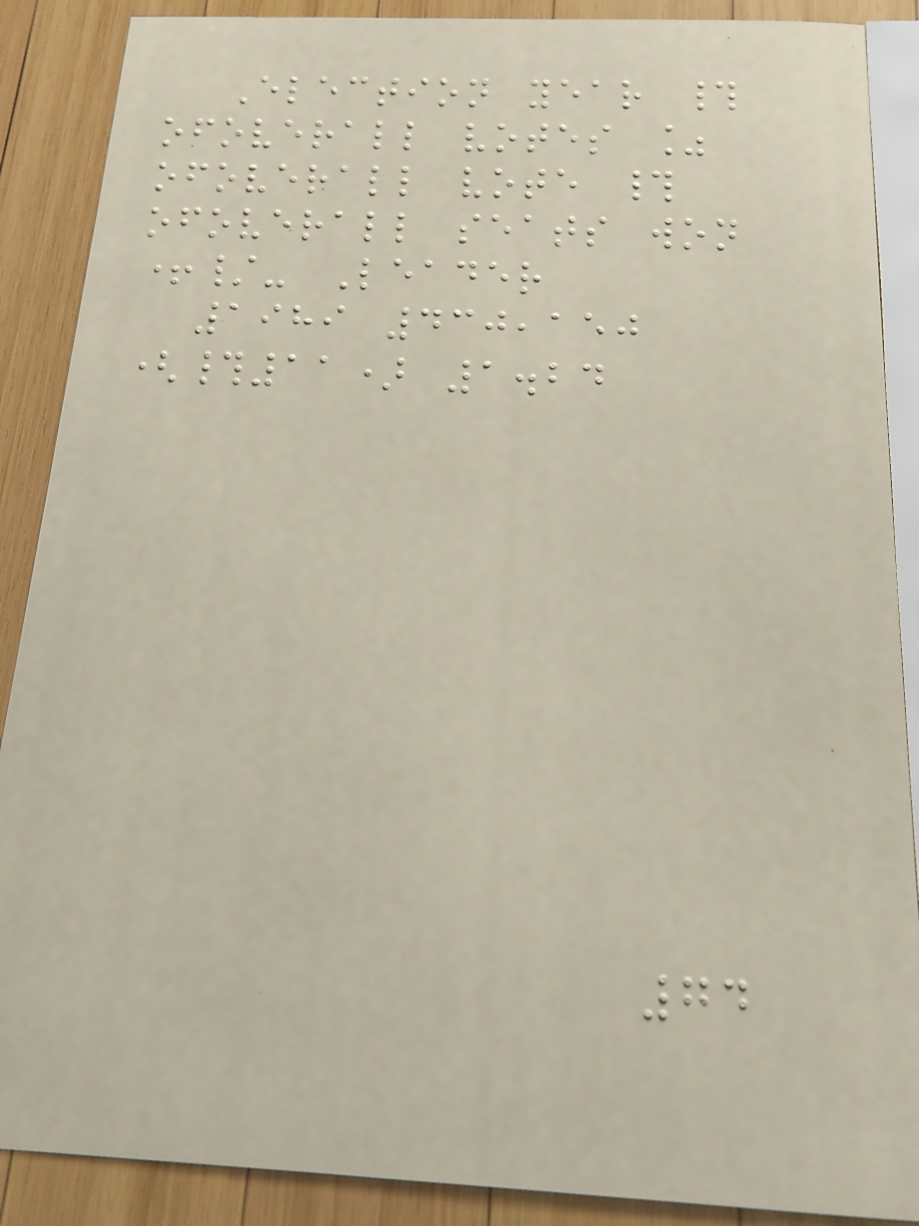Election year #
ofoverall votes %
ofoverall vote #
ofoverall seats won
+/- Leader
1989 430,150
(#11) 1.24
74
